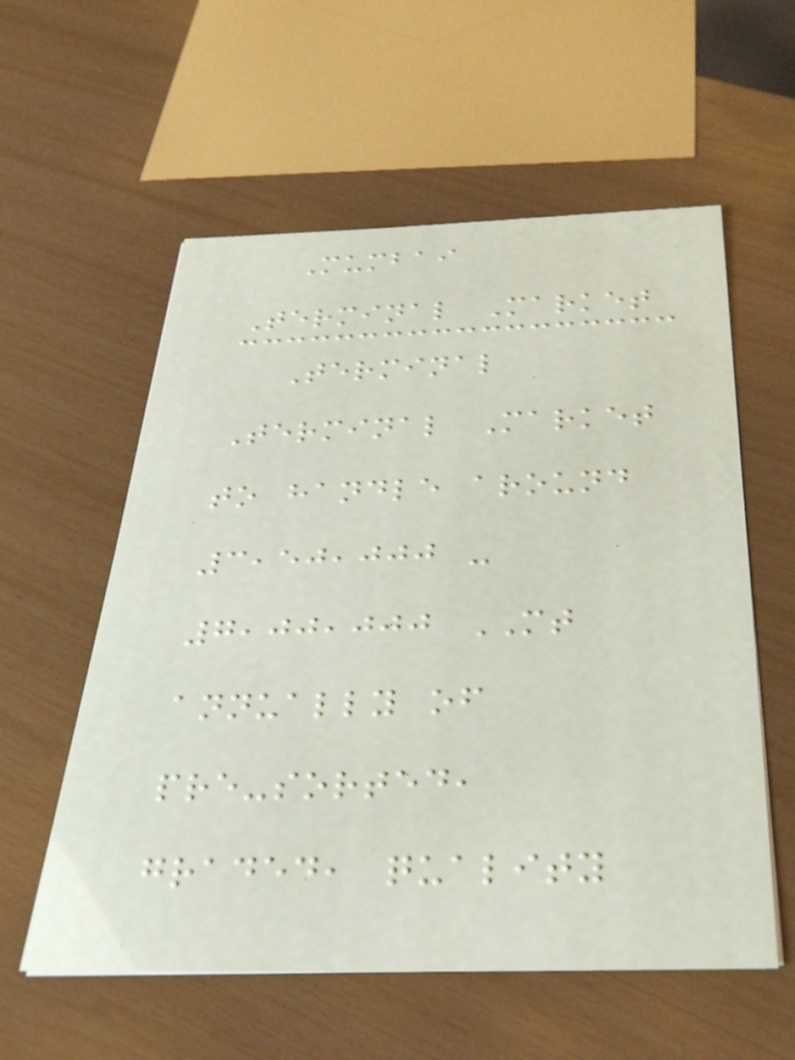Mumbai
Terminal Market
Terminal
Terminal Market
to handle around
3,50,000 -
7,00,000 MT
annually of
pre-sorted,
graded, quality
